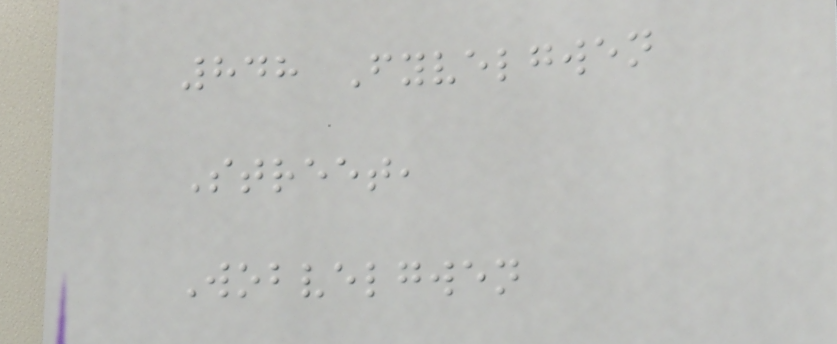848 Fyvelgwen
Street,
Wobvelgwen
